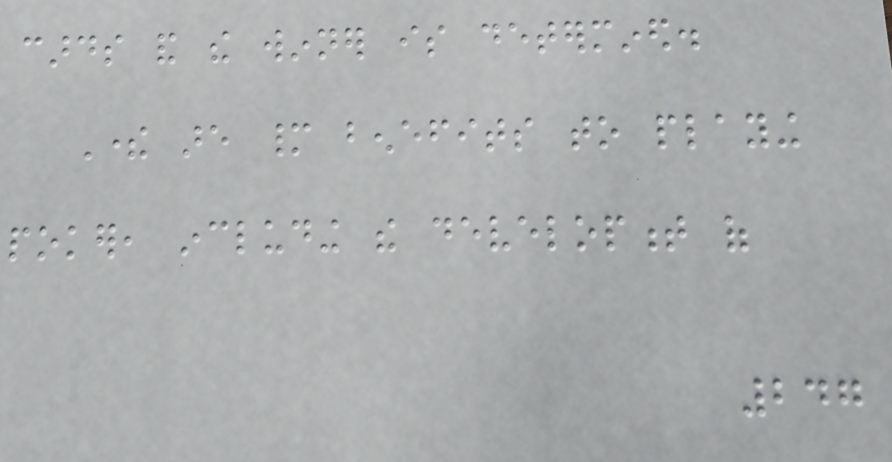cards and the winner is determined.
There are many benefits to playing
poker, including the development of
247
